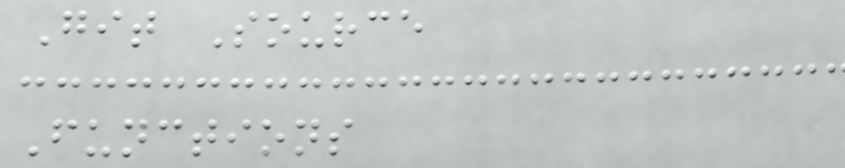Git Source
Functions
